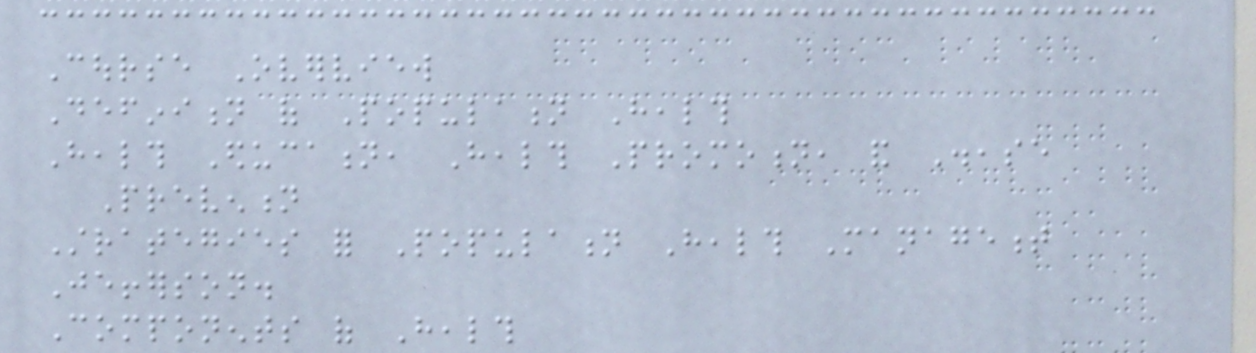Course Overview
Definition of Population Health
Health Education, Health Promotion, and Disease
Prevention
Strategies for Population Health Management
Jefferson.
Components of Health
